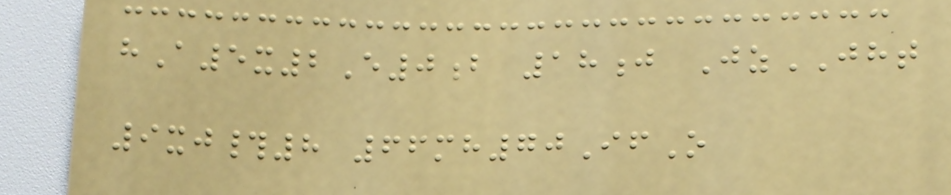hA5x2E0b 18j JzJHT
9xj#8 66mh70IfO
